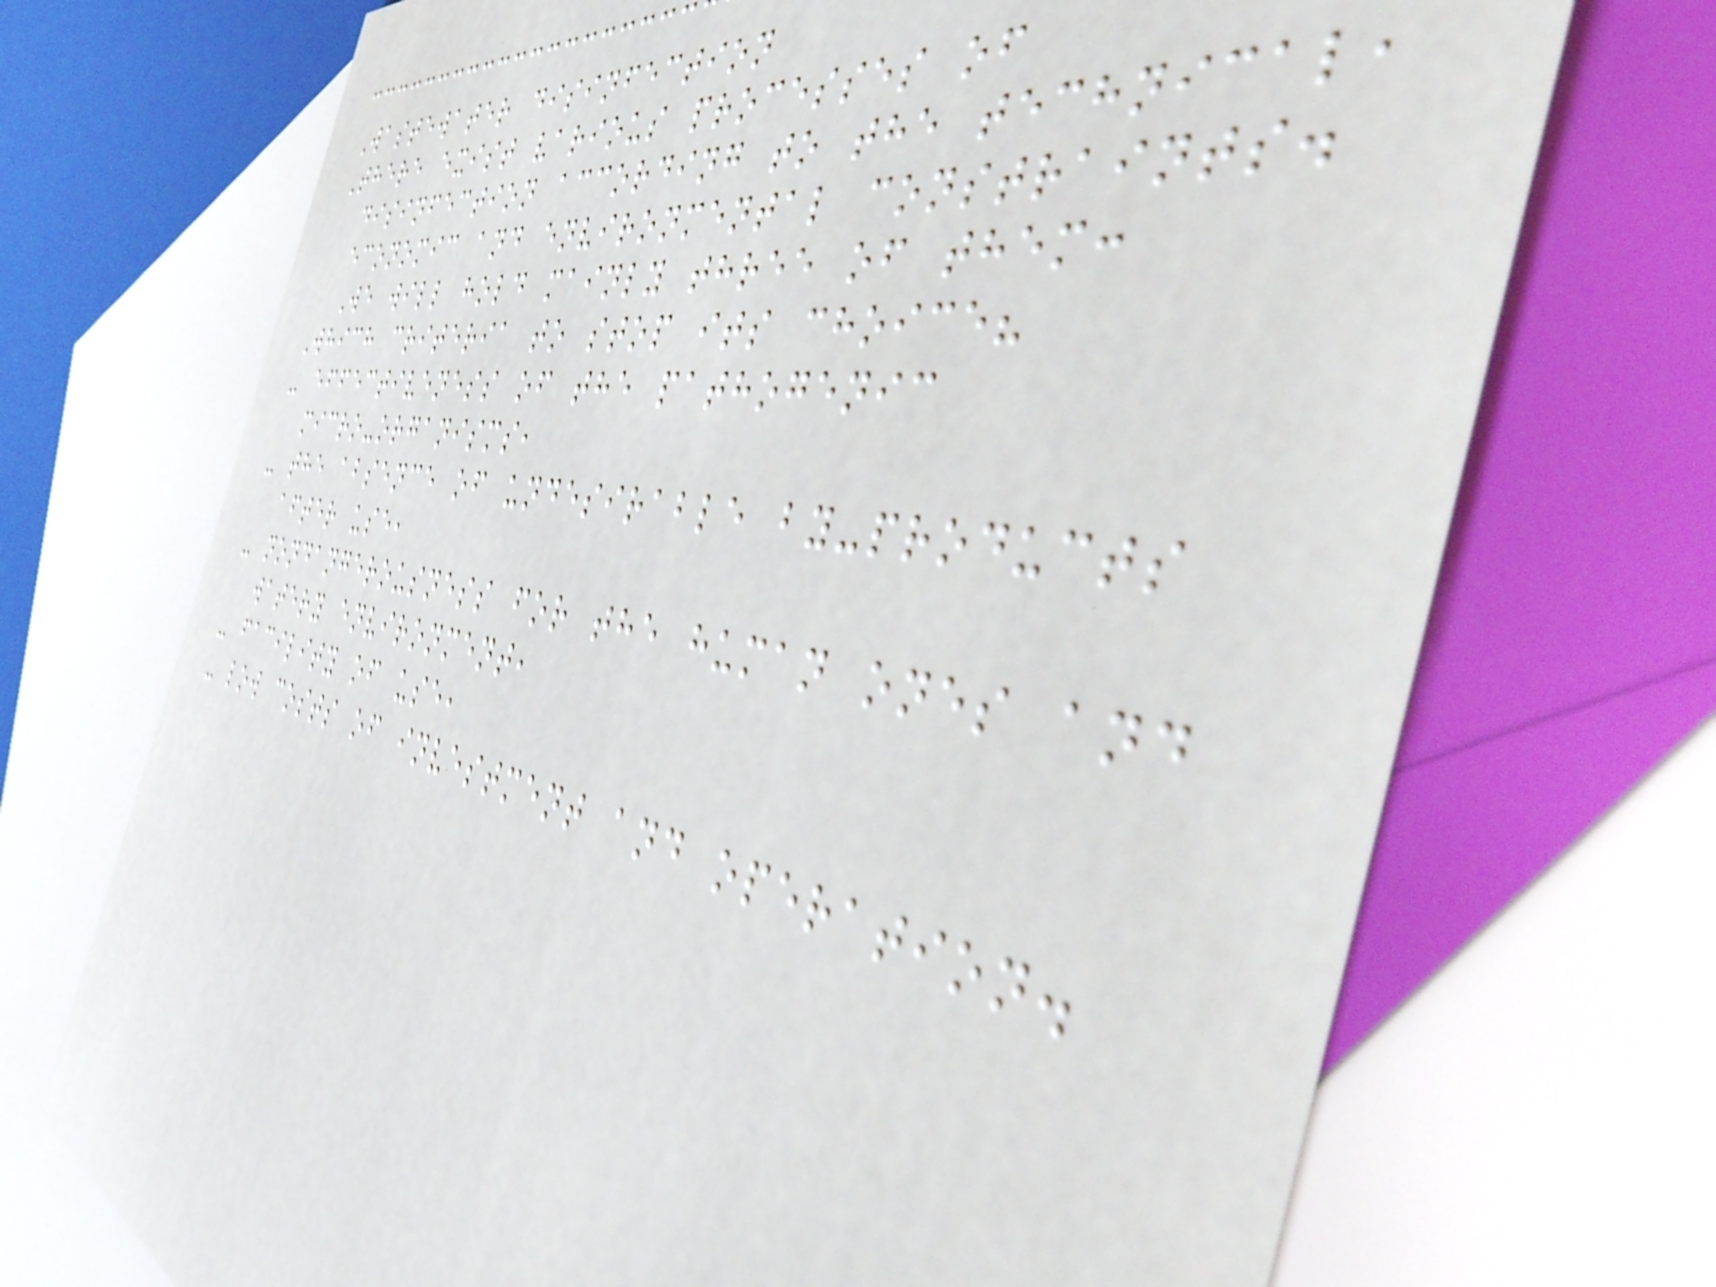Wastewater disinfection
There exist various processes of
disinfection according to the technical,
economic and environmental constraints.
We will hold mainly three of them:
Which criteria to stop its choice?
- effectiveness of the pathogenic
micro-organisms,
- the absence of undesirable by-products
after use,
- nondangerousness for the human ones and
watery environment,
- facility of use,
- low costs of investment and operation.
